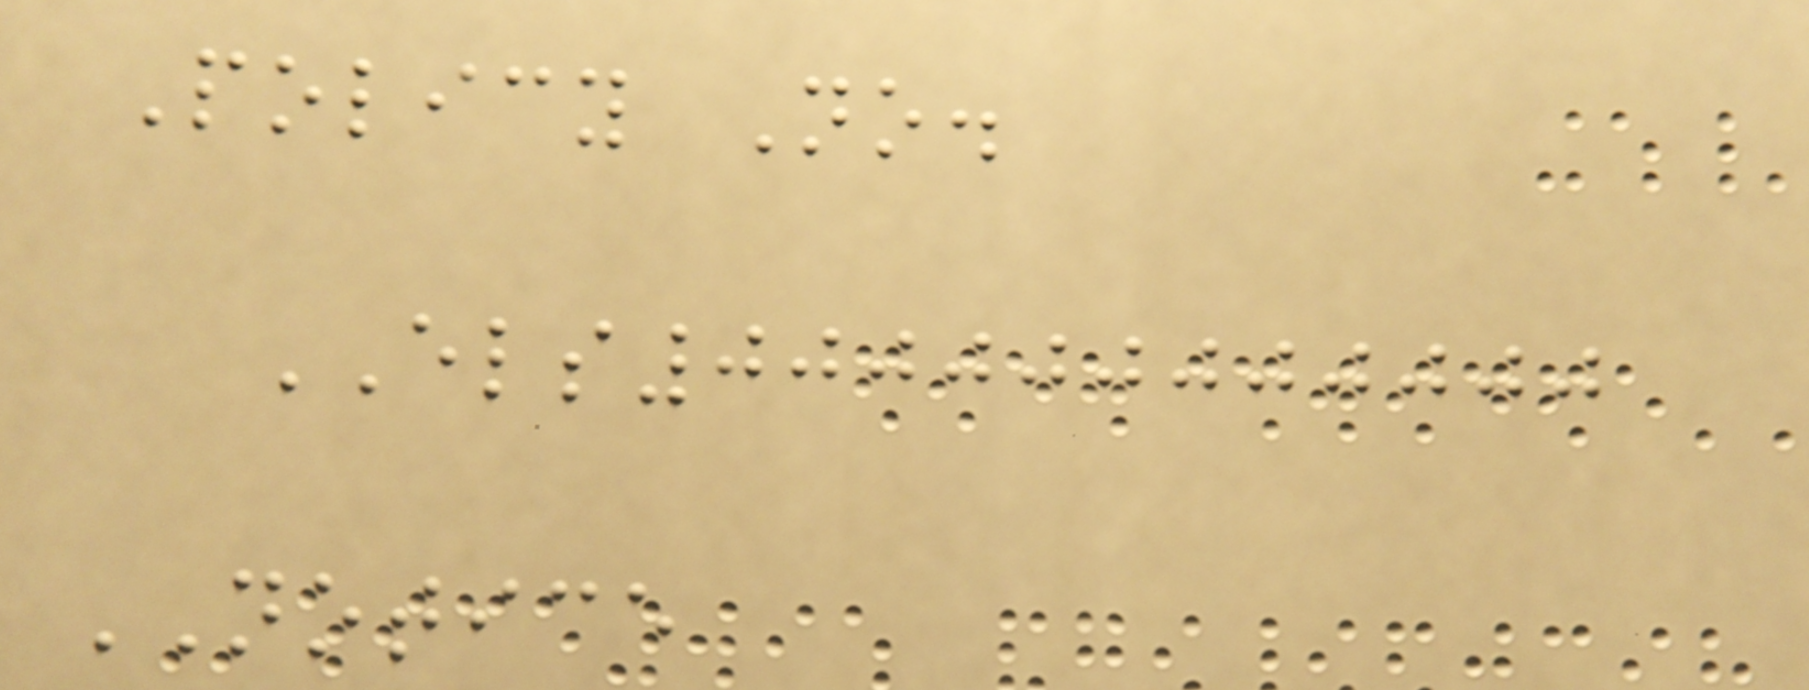Policy No.
ELS000000000000
NOTICE
